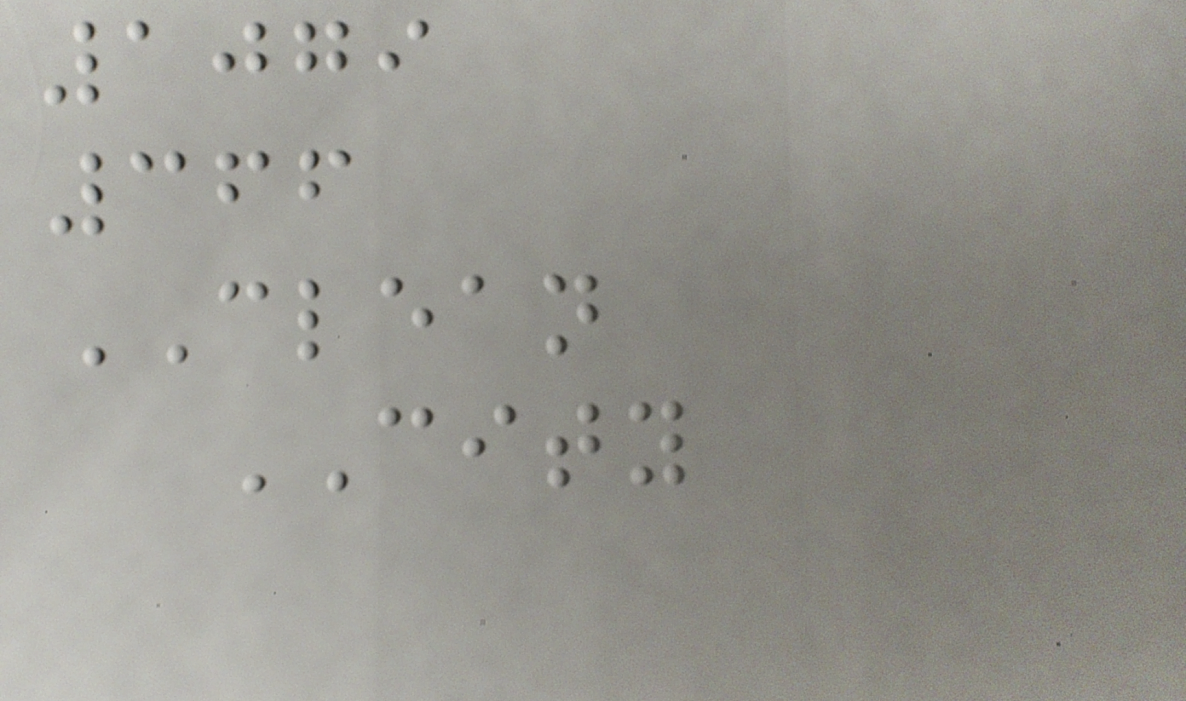1079
366
CLEAN
CITY
